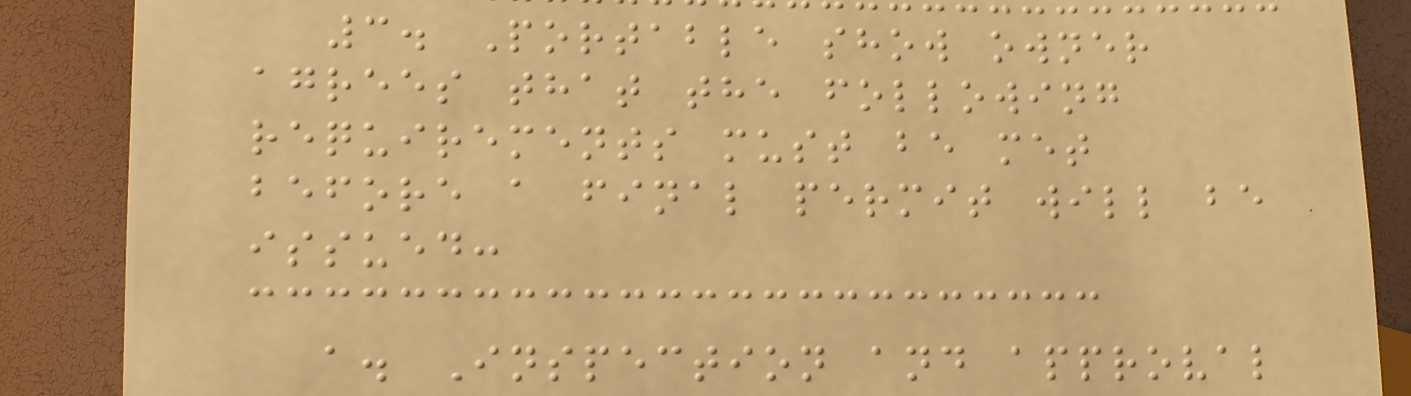3. Portable show owner
agrees that the following
requirements must be met
before a final permit will be
issued:
a. Inspection and approval
